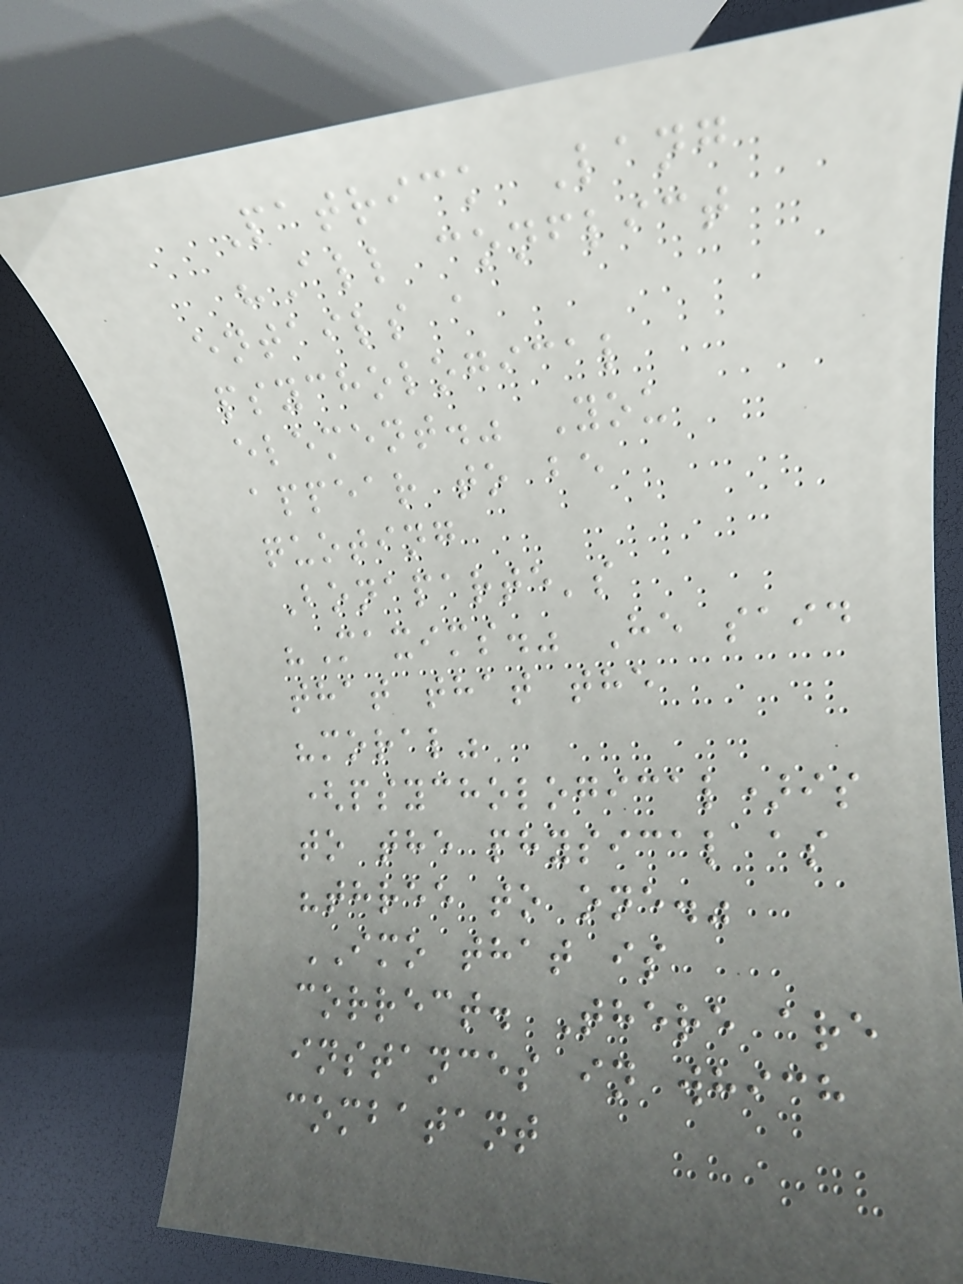Patrick Lang
"All conflict
entails a
psychological
element." You
appear to be
quoting
Bonaparte's
"Maxims." He said
that that the
"moral"
(psychological)is
to the physical as
"three to one."
IMO that is
correct. There are
instances in which
combatant
